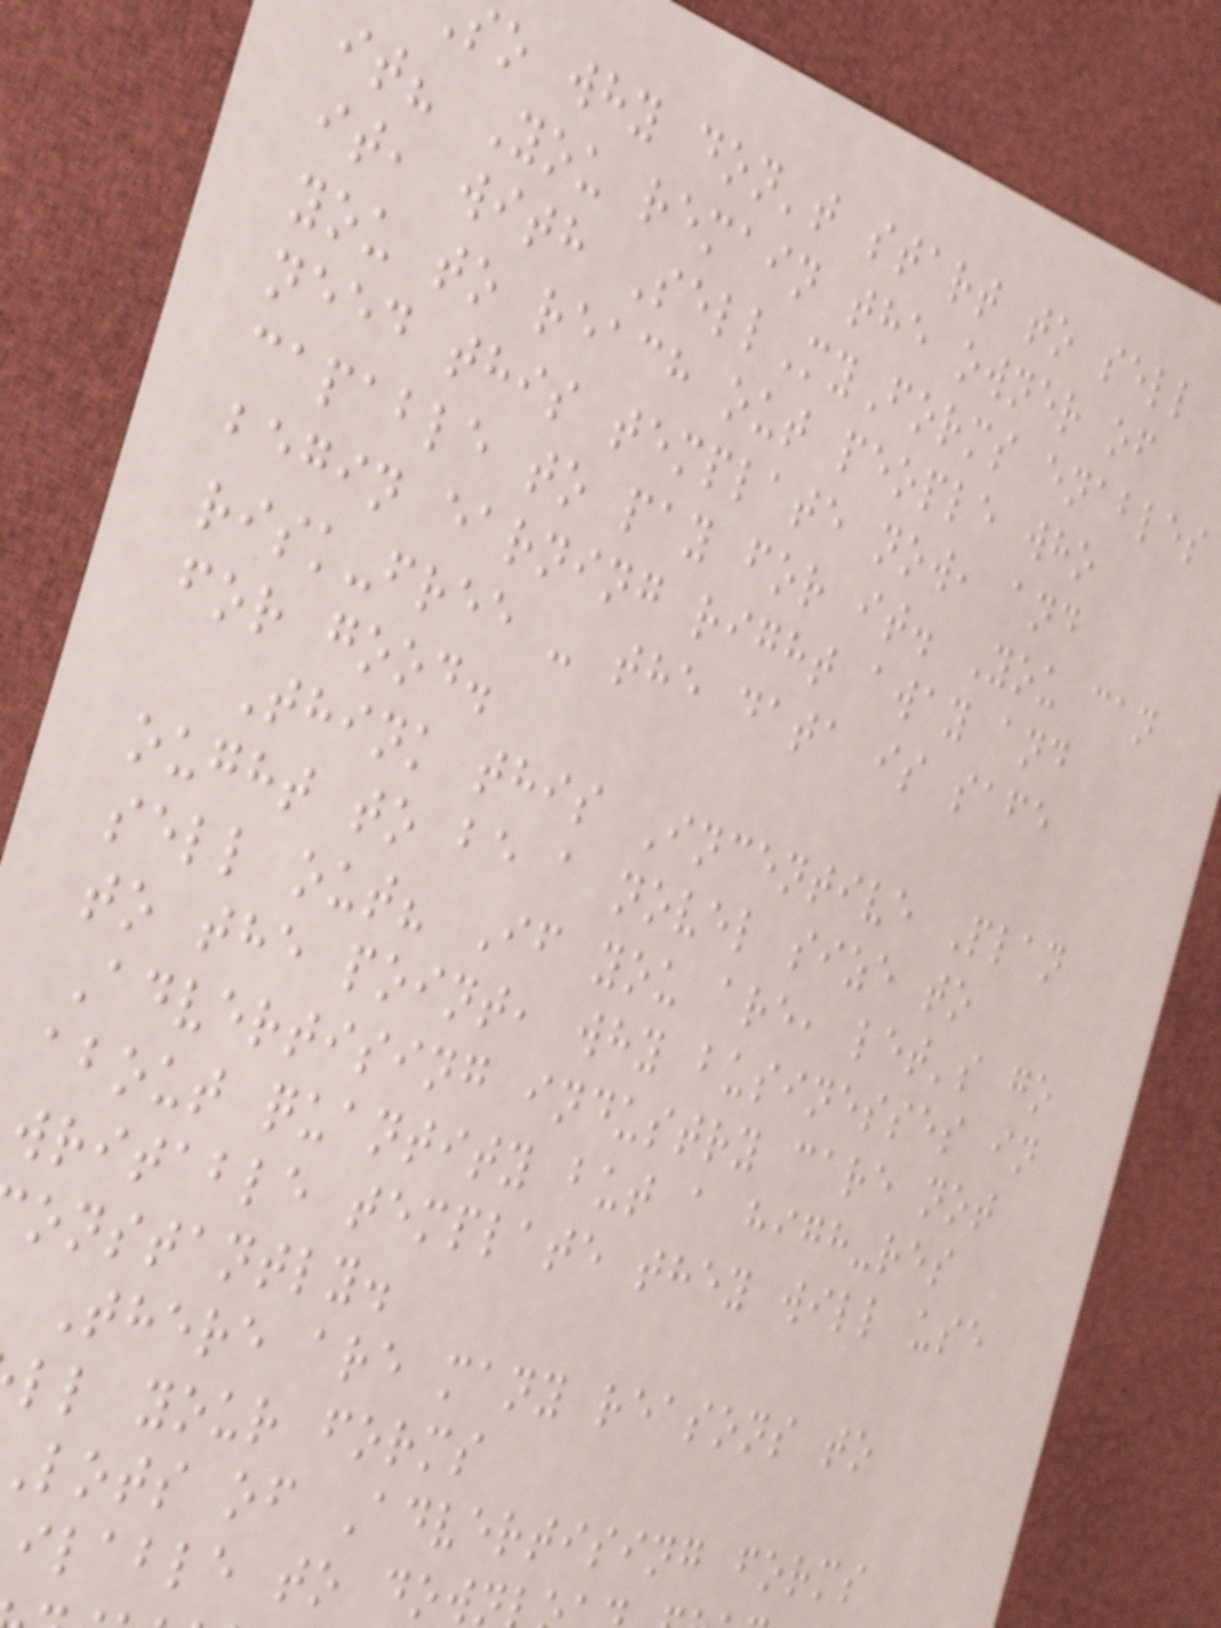so why don't start to sell
it? You remain the owner of
it, with SellMyForms enables
you to reach out people who
need this template now, and
capable to pay for it. You can
begin earning right away and
risk-free - the data is safe
for good.
Think this Incentive Plan
ought to be a novel size to
sell out? If you are, let's go
to the point, why businesses in
Advertising industry care not
about quantity but a high-res
writable template they will use
onstantly.
There are many reasons to
ll your forms
lots of Advertising forms
ilable to down
